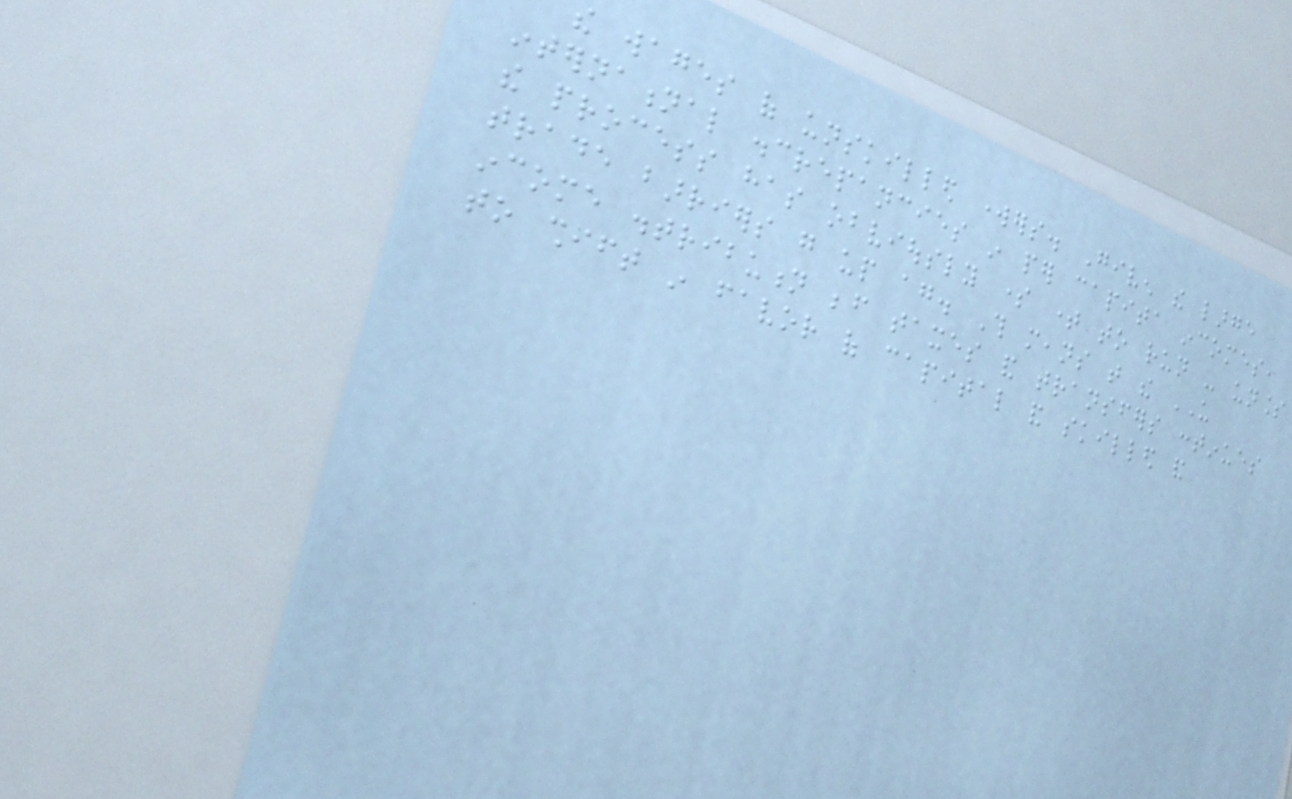the wages of unskilled workers. Given the large
international discrepancies in per capita incomes,
the process has obviously some time to run - unless
trade barriers go up again. This means that the US
income distribution before taxes and transfers continues
to shift in favor of capital and skilled and
